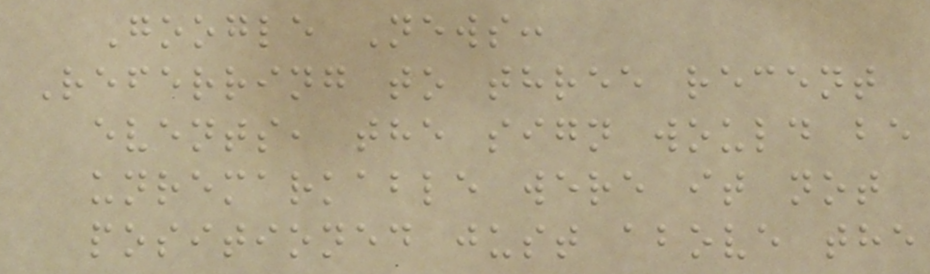Google News:
Referring to three recent
events, the sign would be
unremarkable were it not
positioned just above the
